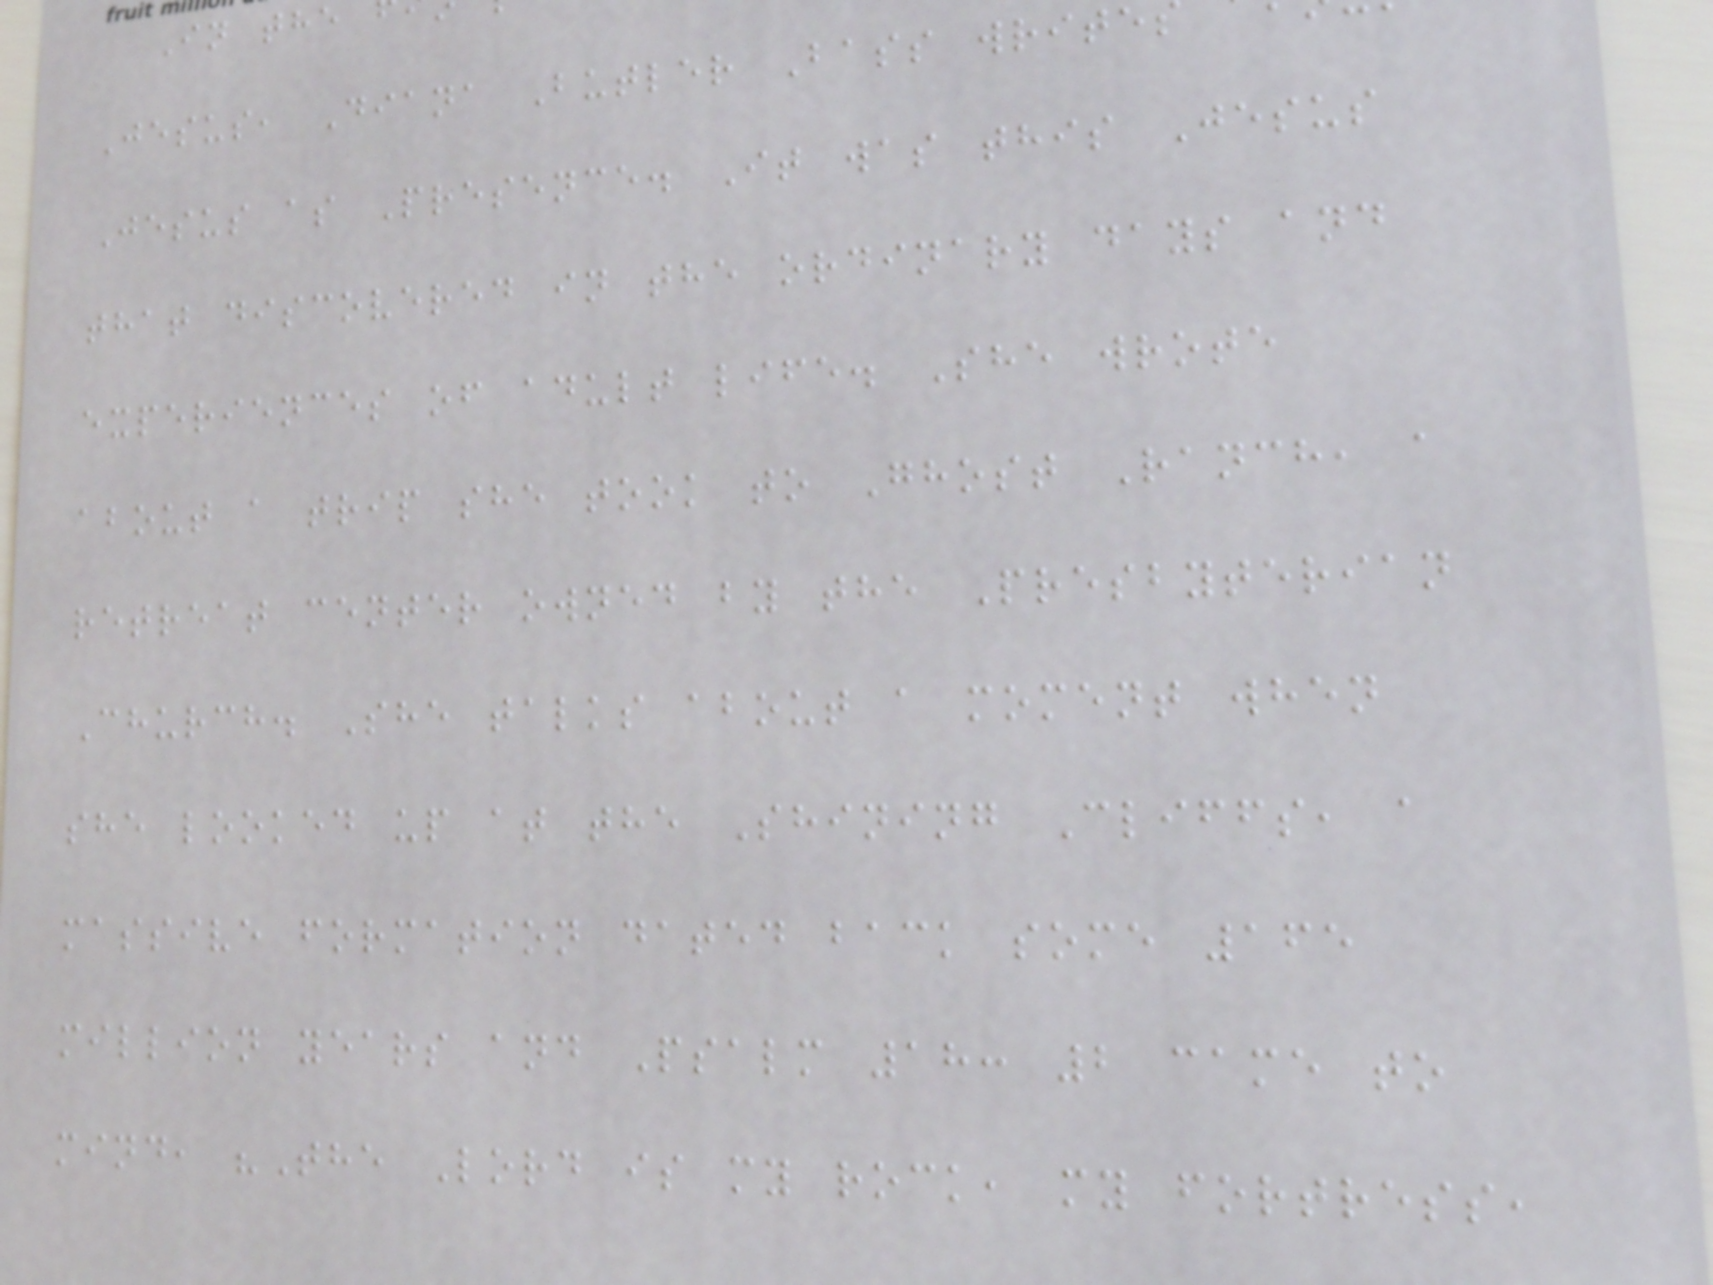Jesus, Diana Butler Bass write
Jesus as Presence. It was this Jesus
that discovered in the ordinary days and
experiences of adult life. She wrote
about a trip she took to Ghost Ranch, a
retreat center owned by the Presbyterian
Church. She talks about a moment when
she looked up at the Shining Cliffs, a
massive formation dated back some 165
million years and Psalm 18: 2 came to
mind, "The Lord is my rock, my fortress,
